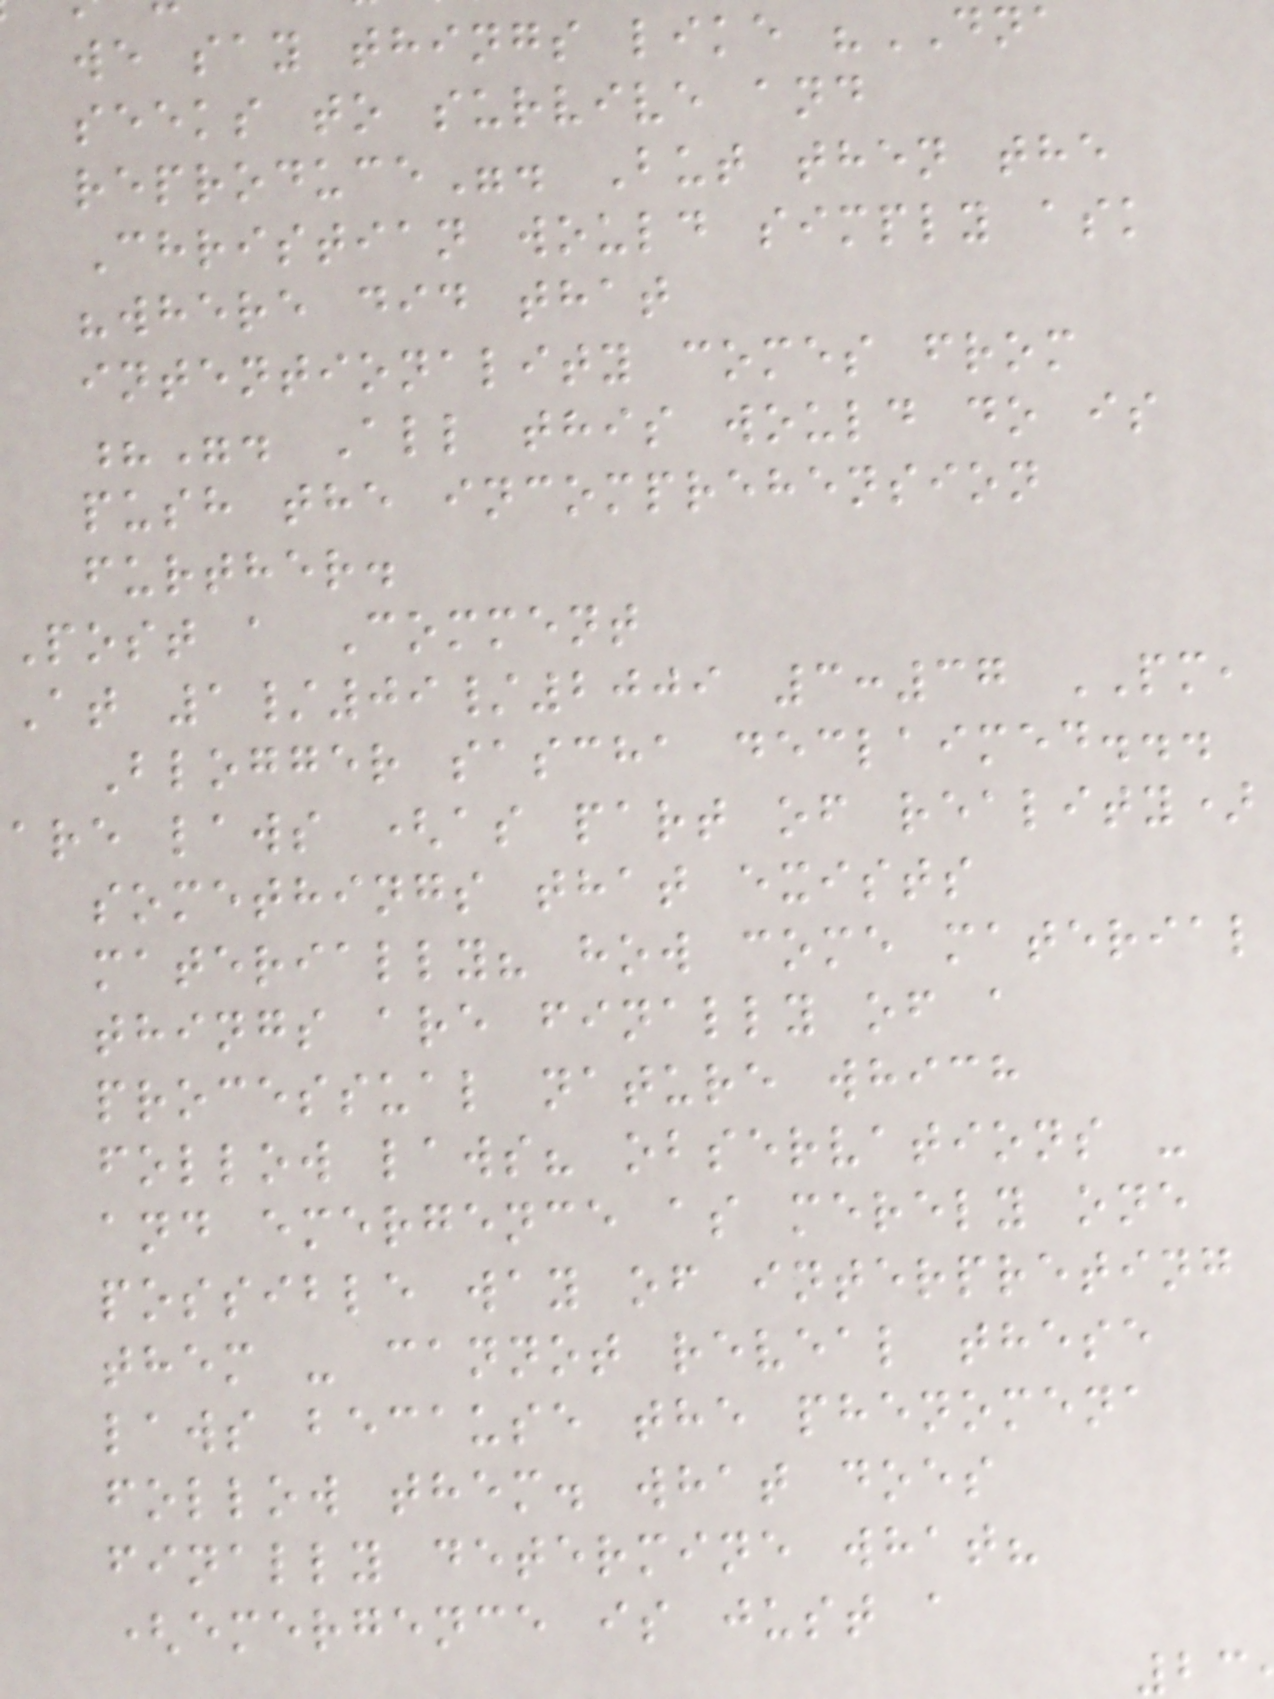we say things like "DNA
seeks to survive and
reproduce". But then the
Christian would simply ask
"where did that
intentionality comes from
?". All this would do is
push the incomprehension
further.
Post a Comment
At 1/09/2009 3:37 PM,
Blogger sascha declaimed...
are laws (as part of reality)
somethings that exists
materially? how come material
things are finally of a
processual nature which
follow laws? observations -
and emergence as merely one
possible way of interpreting
them - cannot reveal these
laws because the phenomena
follow them. what does
finally determine what?
(emergence is just a
